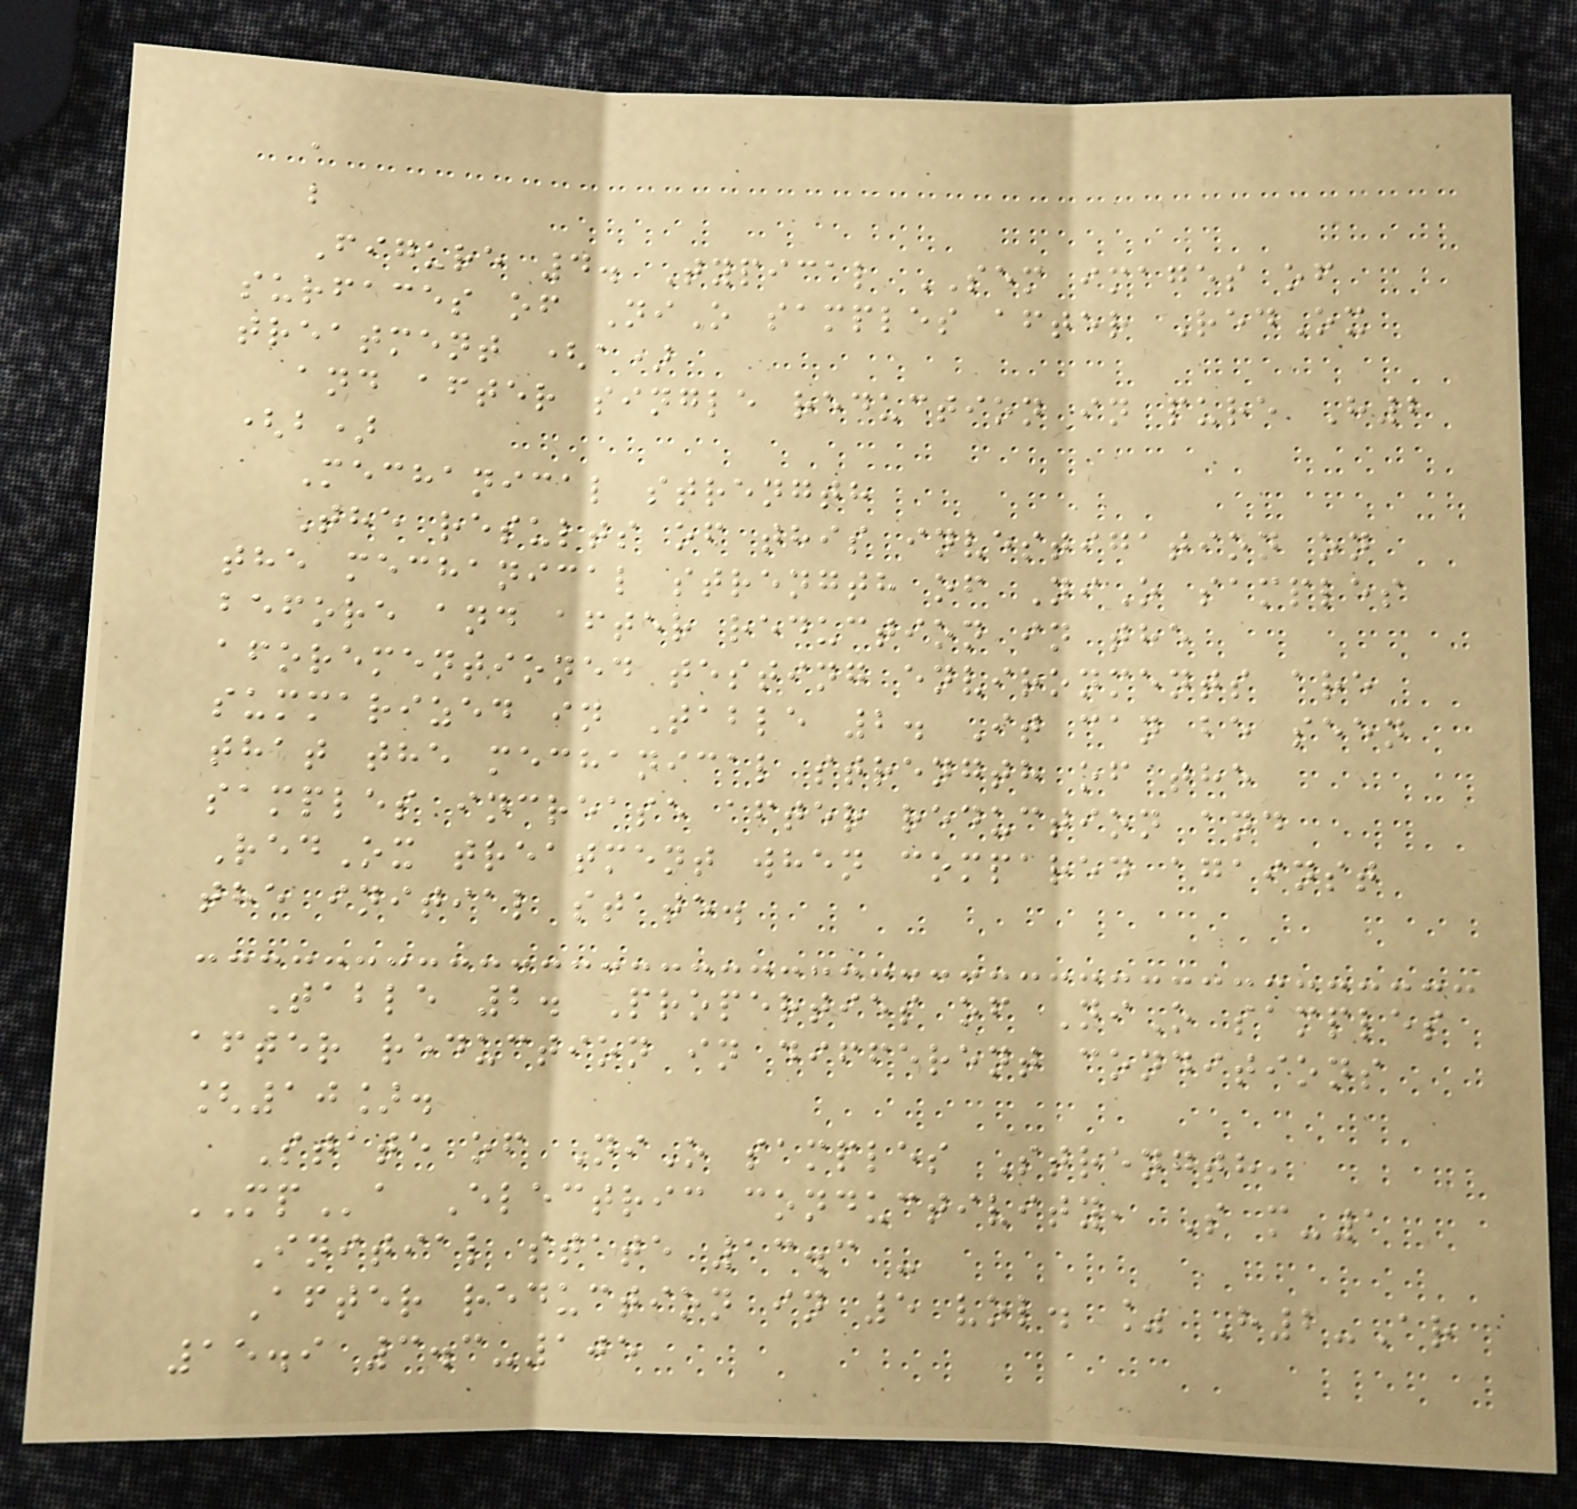a
b
Figure 4. Typical SEM images of
surfaces of NiO samples after RedOx
treatment (a)
and after single reduction in pure H2
(b)
Mechanical strength
The results of this investigation on
the mechanical strength of NiO samples
before and after reduction in the
aforementioned testing environments are
summarized in Table 2. It can be seen
that the mechanical strength of the
samples increase after reduction and
RedOx treatment when compared against
the initial state.
Table 2. Properties of NiO samples
after reduction in different conditions
[10].
State of NiO samples Strength,
MPa Electric conductivity, S m-1
Initial state 13.3 -
After reduction in 5 vol. % H2-Ar
15.9 3.3-105
